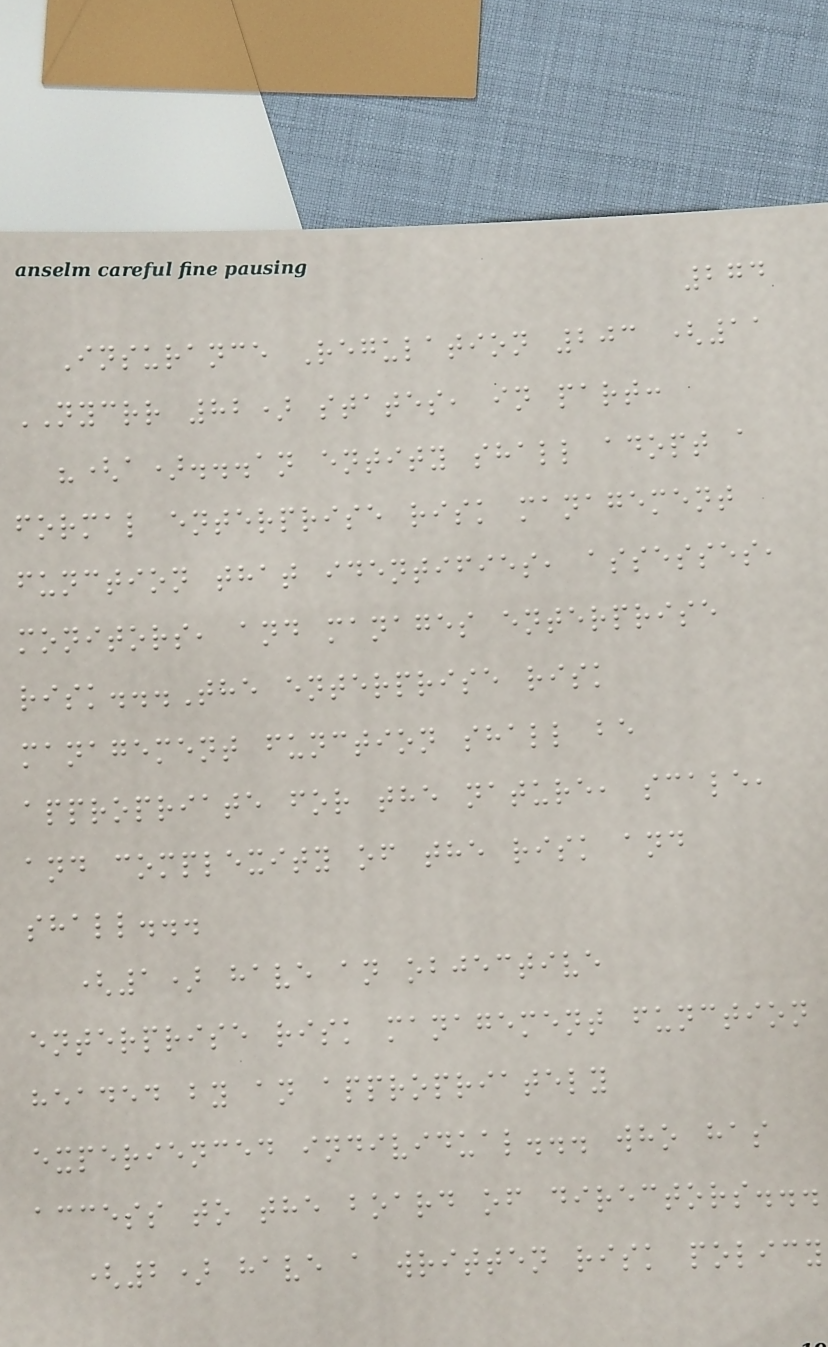274
Insurance Regulation 203 (11
NYCRR 82) states, in part:
"(a)...an entity shall adopt a
formal enterprise risk management
function that identifies, assesses,
monitors, and manages enterprise
risk...The enterprise risk
management function shall be
appropriate for the nature, scale,
and complexity of the risk and
shall...
(1) have an objective
enterprise risk management function
headed by an appropriately
experienced individual... who has
access to the board of directors...
(2) have a written risk policy
